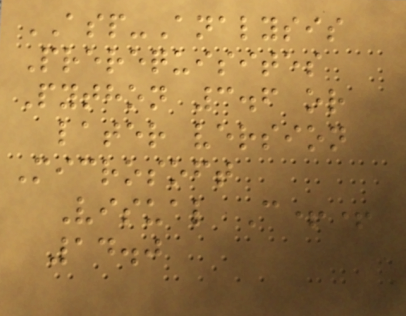ASP-Analysis
Prerequisites
Python 3.6 or
later version
Microsoft
Visual C++
14.0
